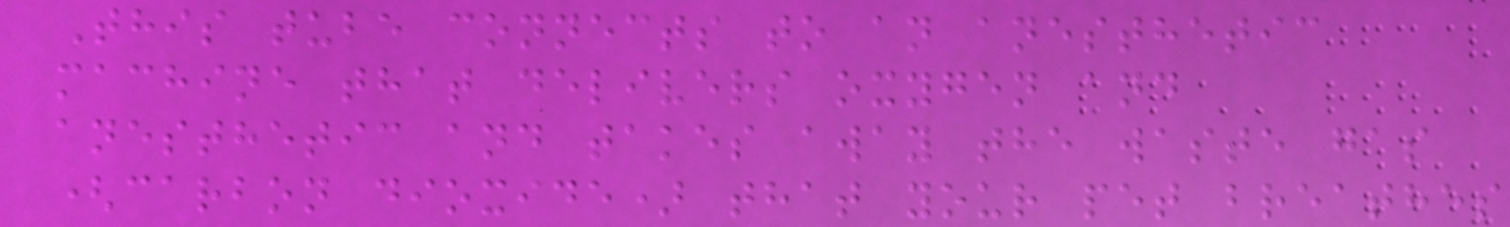This tube connects to an anesthetic
machine that delivers oxygen and
anesthetic and takes away the waste gas
(carbon dioxide) that your pet breathes
